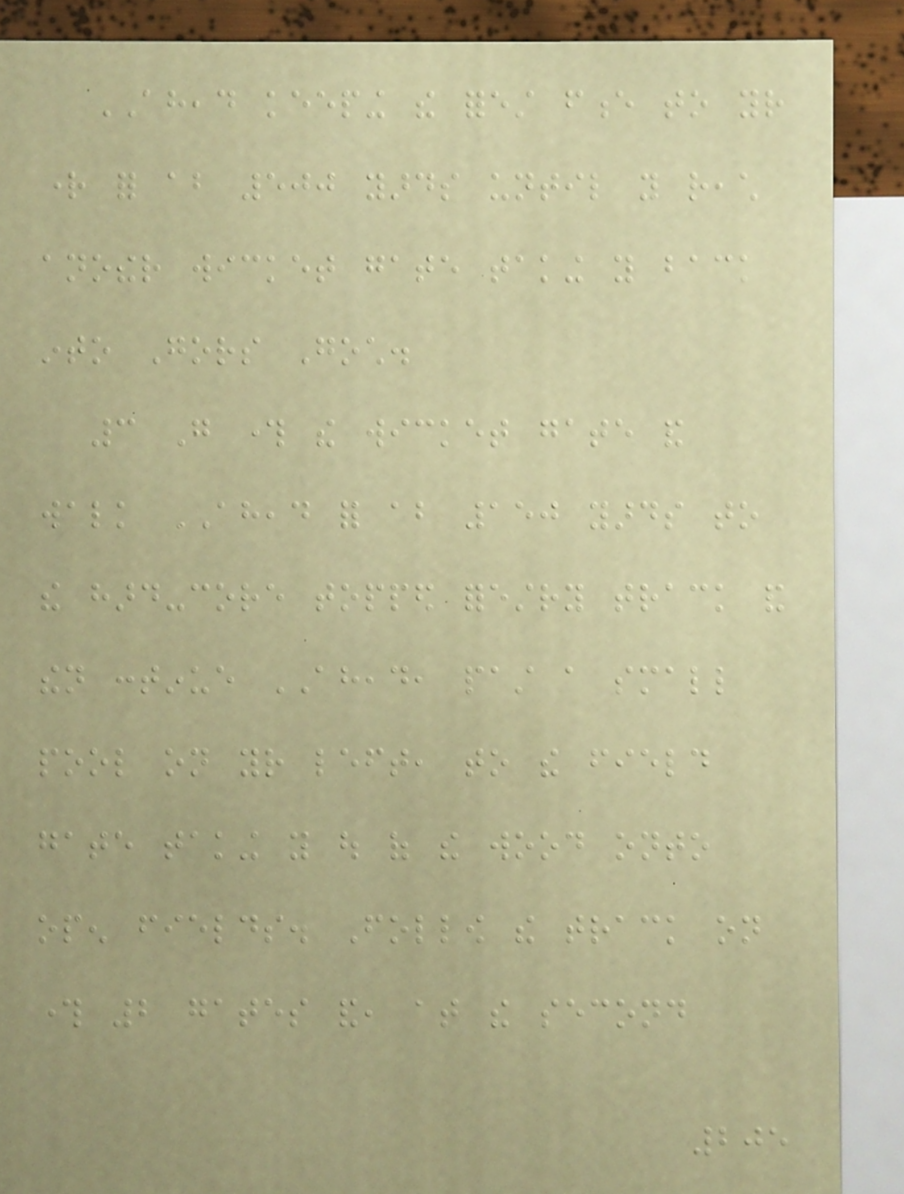AHEAD keeping the forest fence to your
right for about 500 yards until you reach
another wicket gate taking you back
into Gors Goch.
3 Go through the wicket gate and
walk AHEAD for about 150 yards to
the hard-core topped forestry track and
then continue AHEAD, past a small
pool on your left, to the field
gate taking you out of the wood onto
open fields. Follow the track on
through 2 gates and, at the second
205
